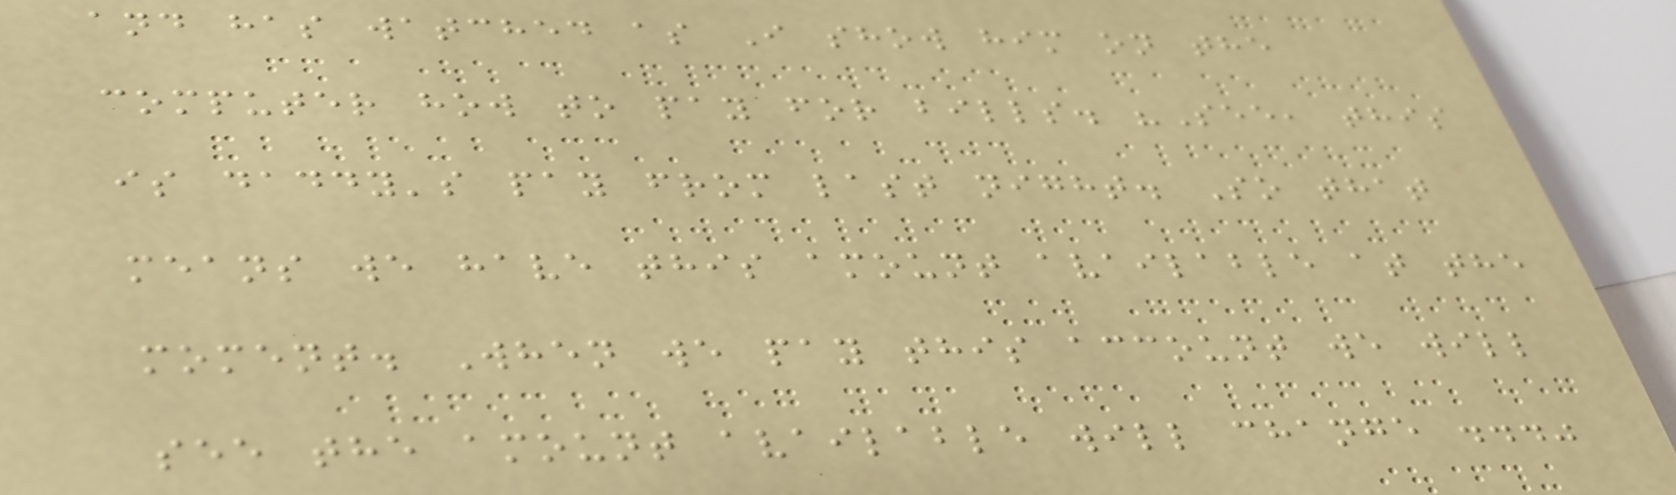and has watched as I show him on the
computer how to pay for bills. "See, this
is daddy's pay from last night. So that
means we have this amount available at the
moment. When we pay this account we will
see the amount available will change ..."
